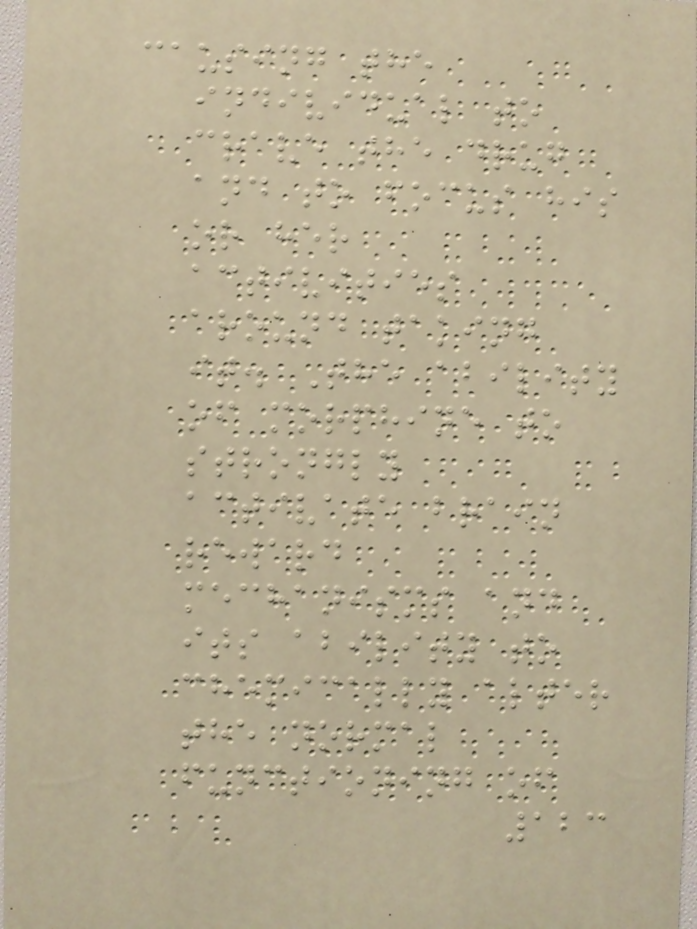causing the
individual to
crave the drug
and to focus his
or her
activities
around taking
it. The ability
of morphine to
strongly
activate brain
reward
mechanisms and
its ability to
chemically alter
the normal
functioning of
123
